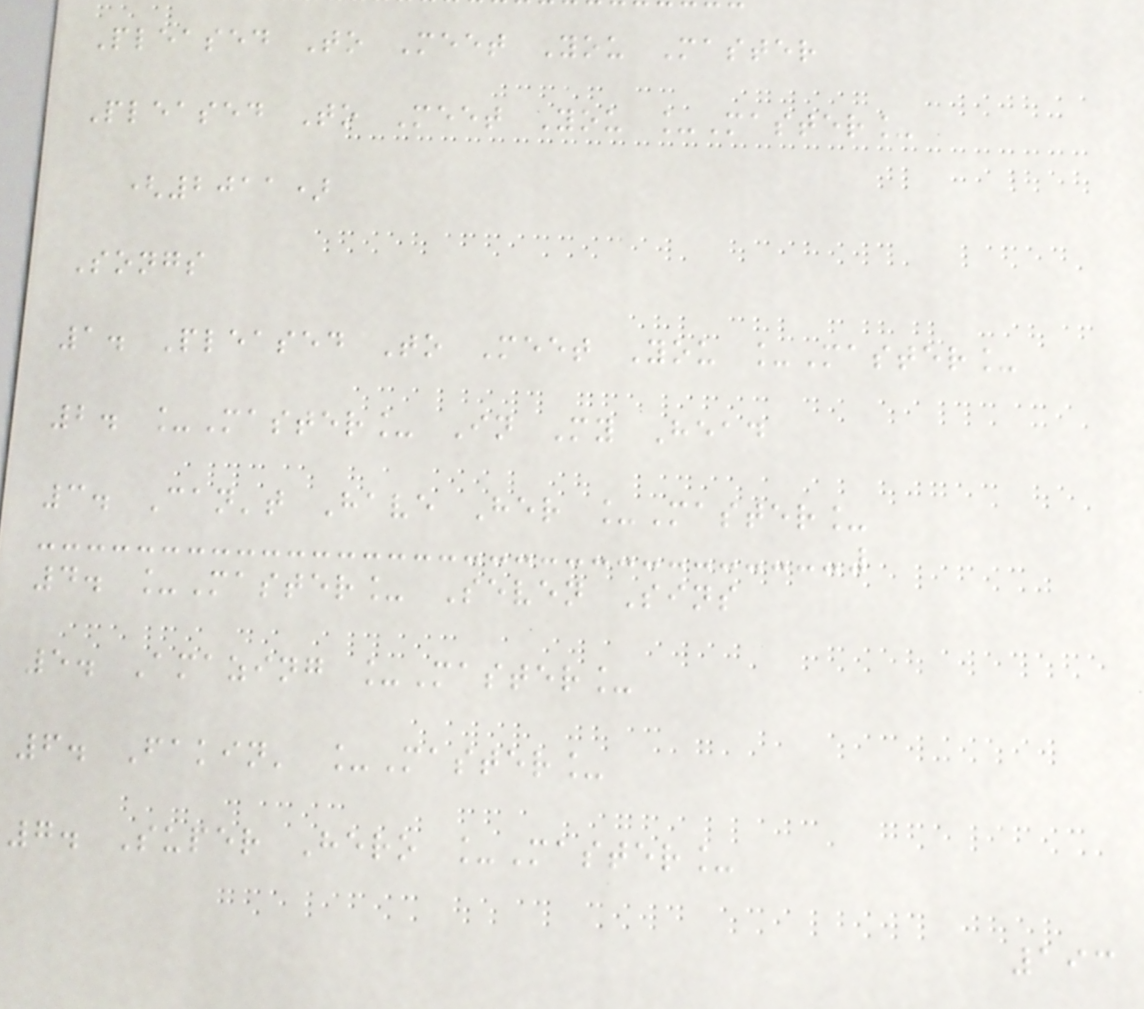Pleased To Meet You Master
Pleased To Meet You _Master_
(2011)
Songs
1. Pleased To Meet You _Master_
2. _Master_ In My Head
3. Can't Have Her _Master_
4. _Master_ Seven Sins
5. Amazing _Master_
6. Fakin' _Master_
7. Super Hero _Master_
193
